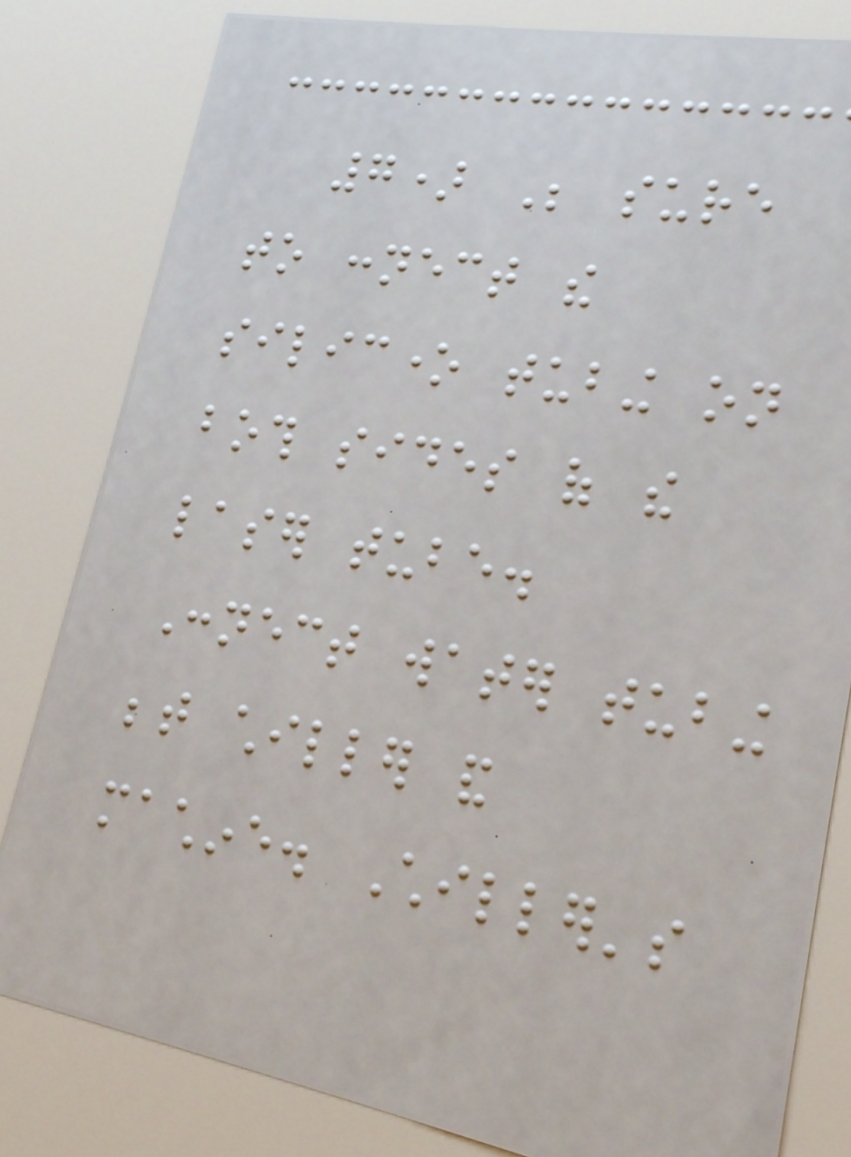7) Be sure
to connect the
silicone tubing on
both sides of the
laser tube.
Connect water tubing
between chiller and
machine. Chiller's
